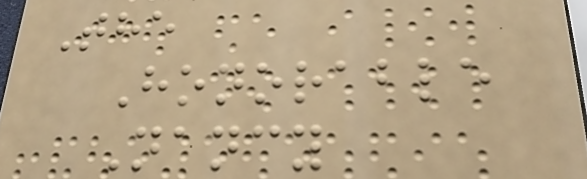The
Honorable
Nancy
